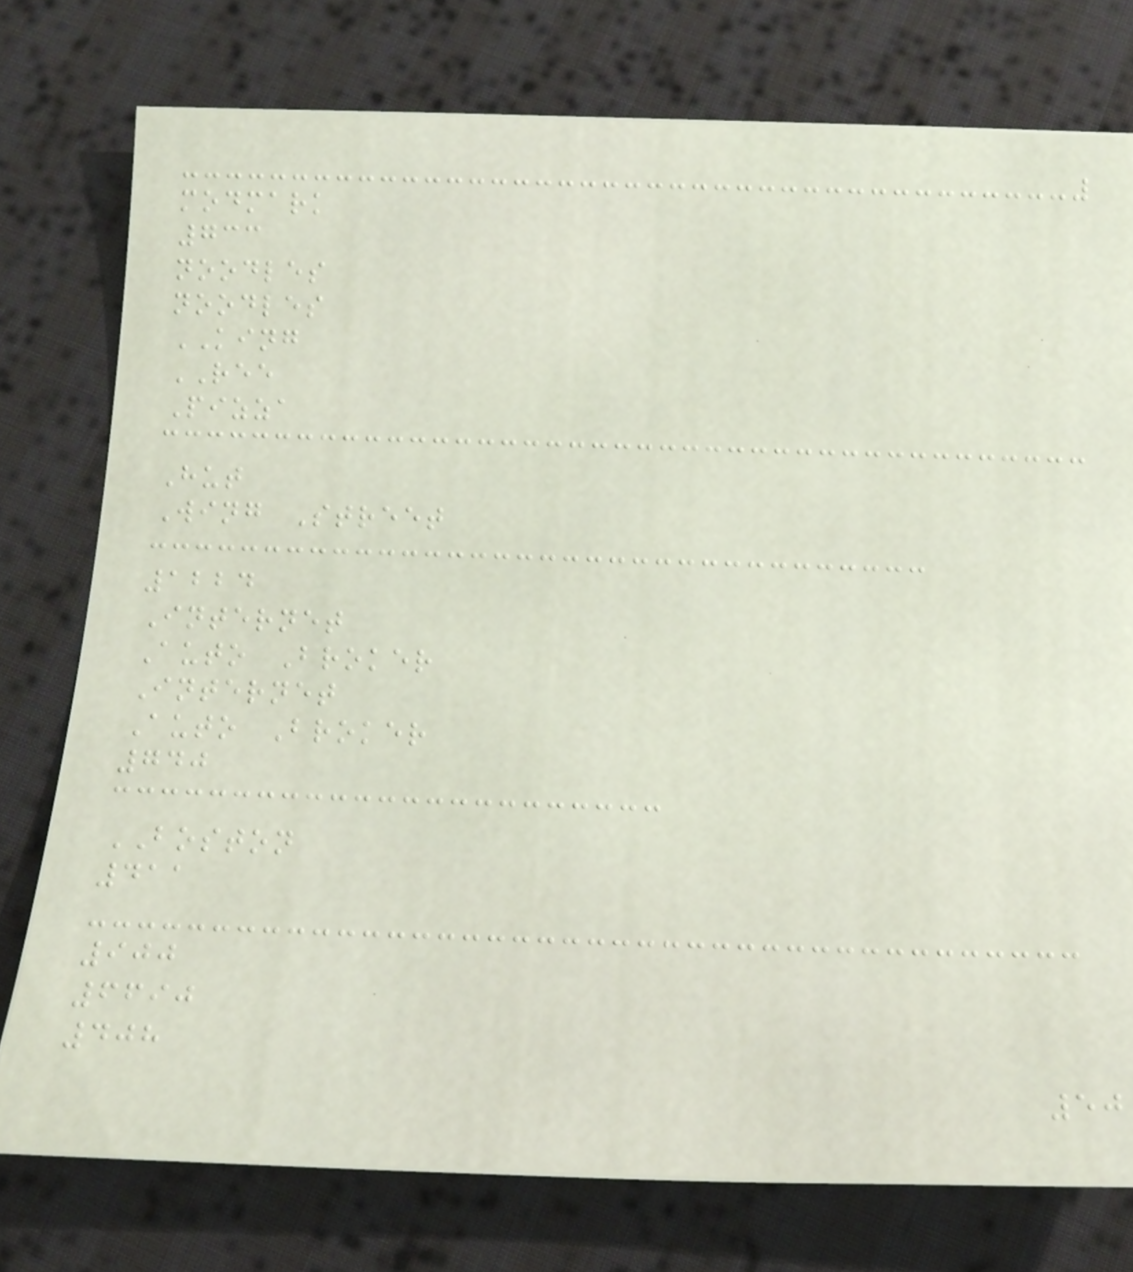modmark
733
noodles
noodles
KING
REE
Pizza
Hut
Wing Street
1224
Internet
Auto Broker
Internet
Auto Broker
740
BOSTON
411
900
6690
408
50
